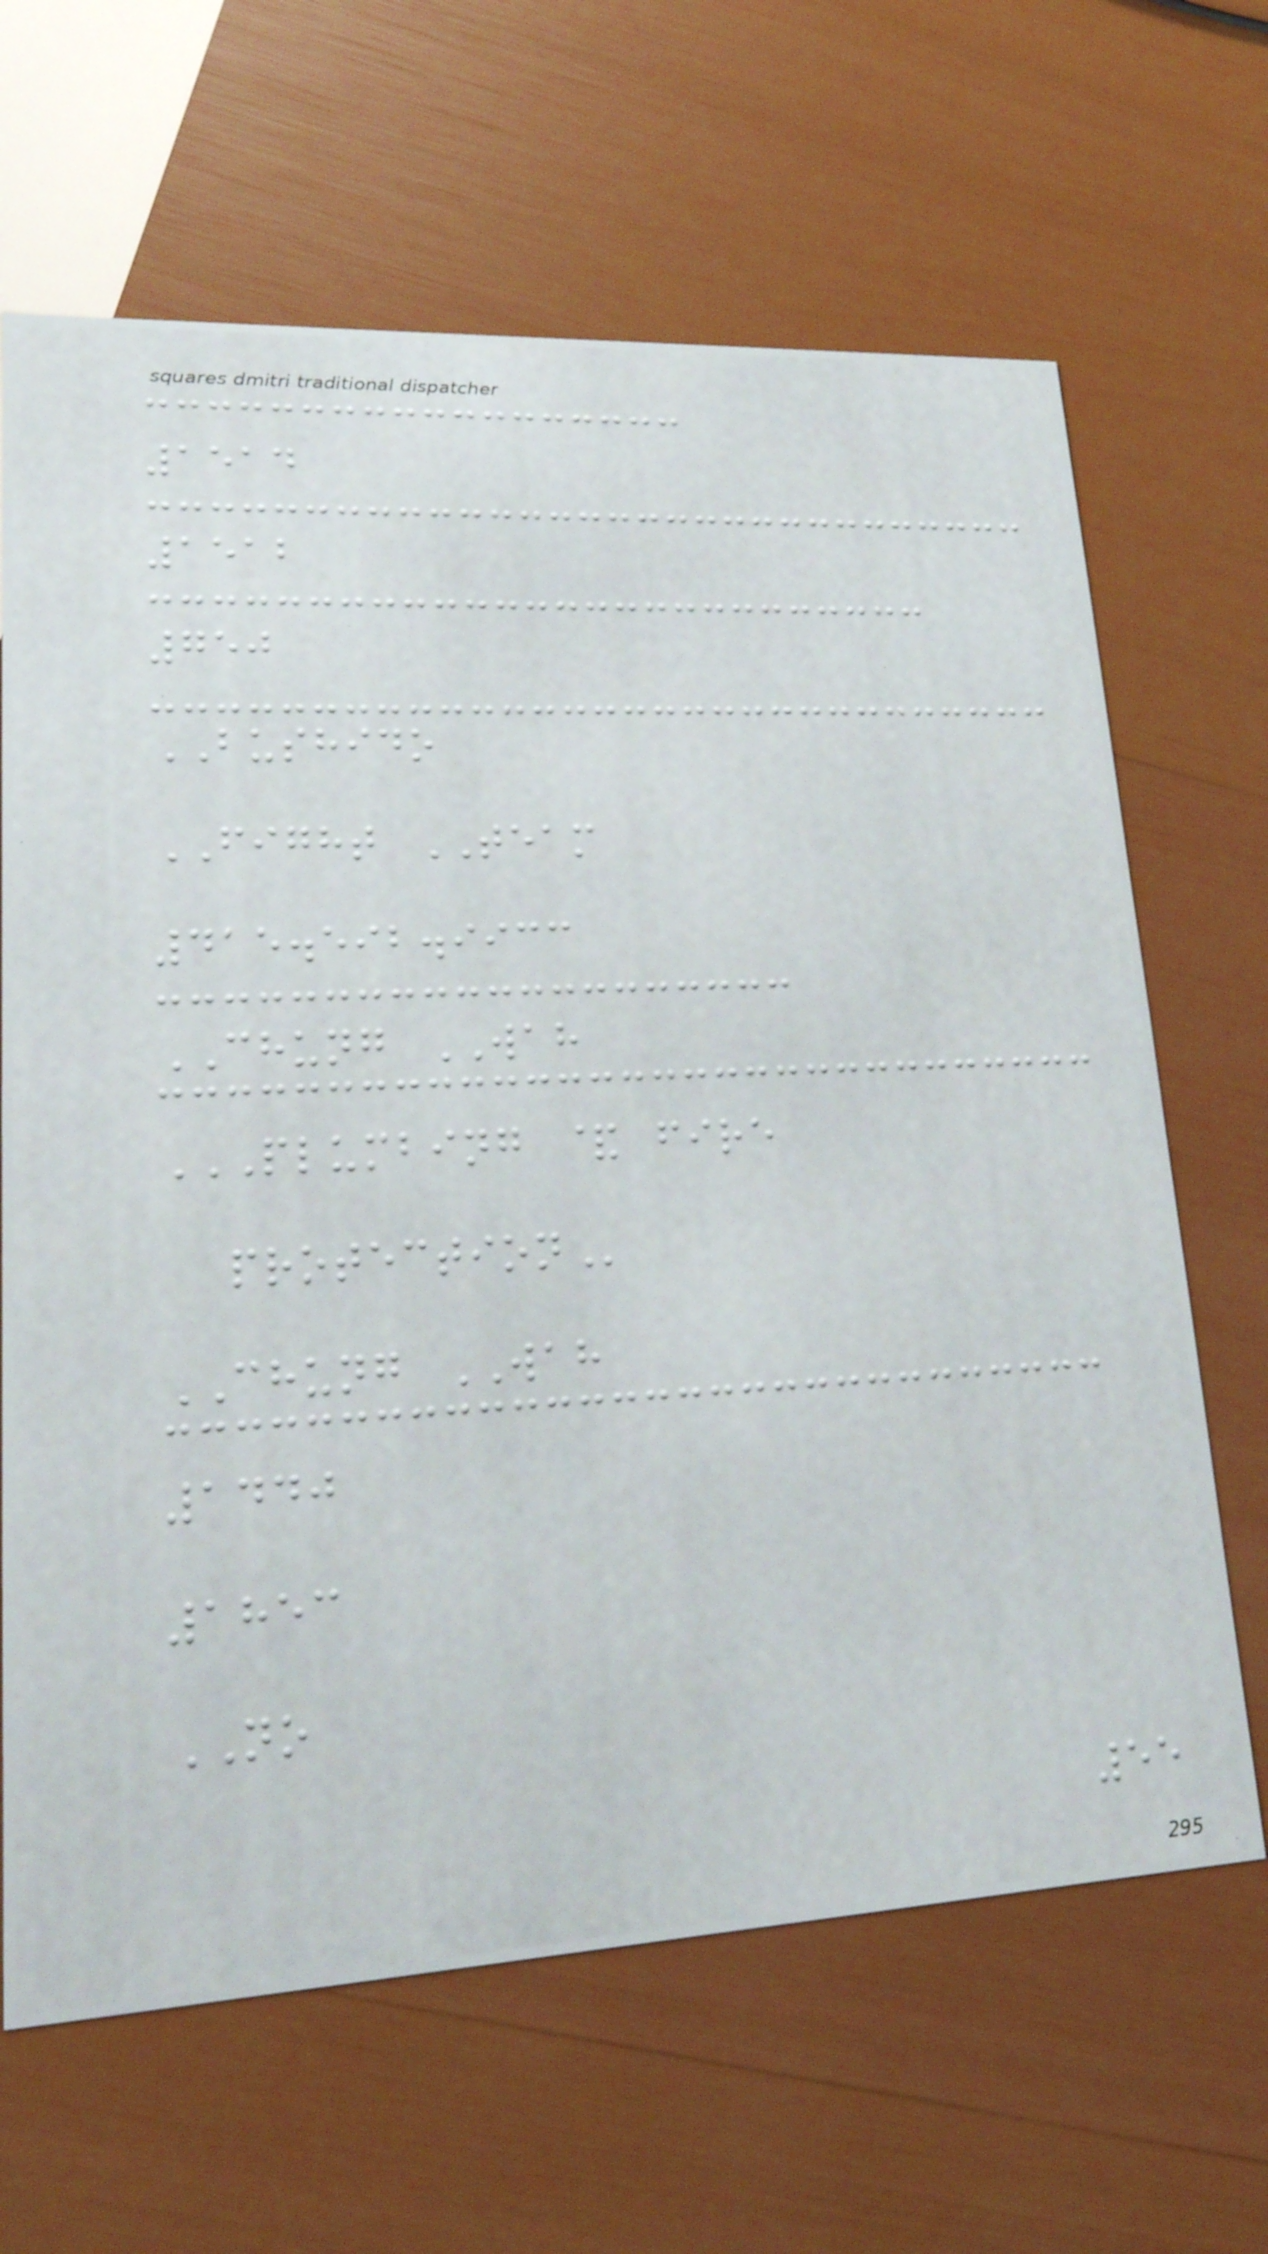1514
1512
750
BUSHIDO
FIGHT TEAM
415.592.9933
CHUNG WAH
PLUMBING & FIRE
PROTECTION
CHUNG WAH
1440
1853
NO
55
